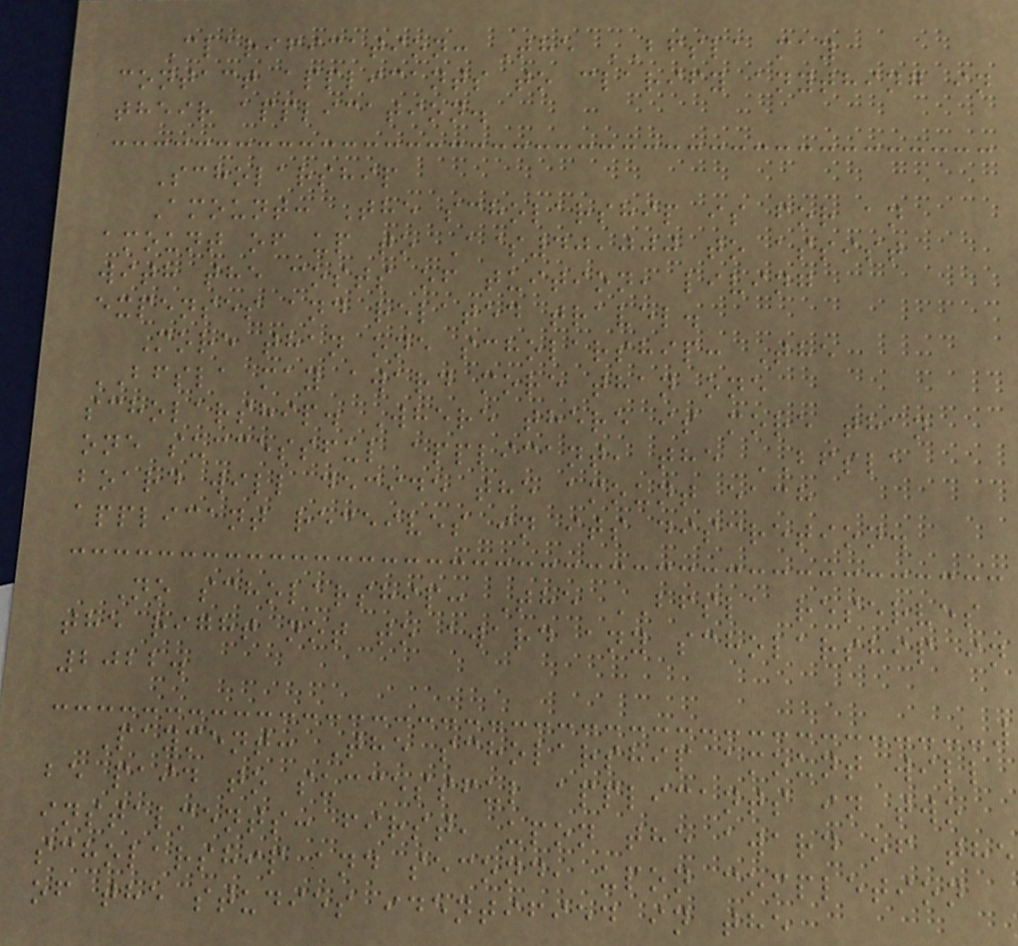Clarification: The BFSLA may
contact applicants to clarify anything in
their application.
Scholarship
Amount: The scholarship is for an
amount of up to A$40,000 to assist
with the costs of tuition, living
expenses and related travel.
More than one scholarship: The
BFSLA may award more than one
scholarship. Where there is more than
one successful applicant, the BFSLA
board will decide the amount each
applicant receives in its discretion.
No scholarship: The BFSLA reserves
the right not to award any scholarship in
2022.
Payment: The scholarship amount will
be paid to successful applicants in two
instalments: first, upon the award of the
scholarship and second, upon completion
of the studies identified in the
